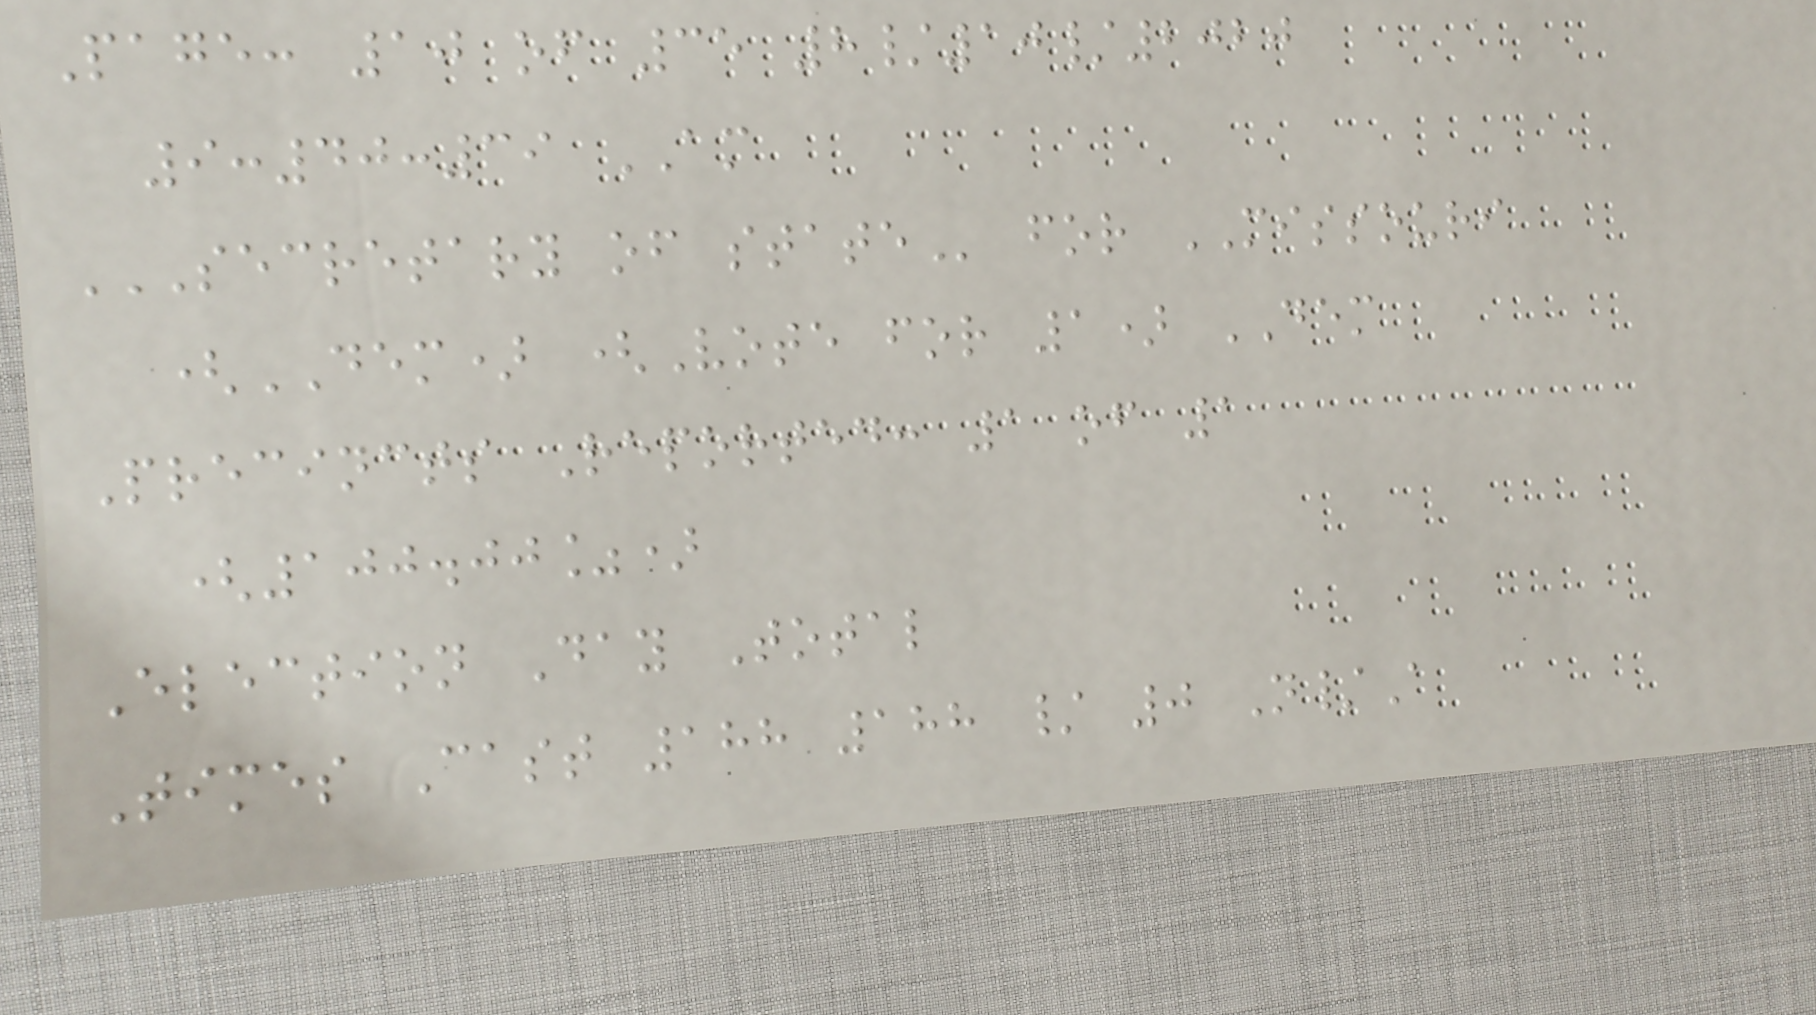Page: 10 of 35 8/10/2020
9:40:39 AM
SECRETARY OF STATE for MISSOURI
(DEM) (Vote for 1) DEM
Precincts Reported: 1 of 1
(100.00%)
Election Day Total
Times Cast 188 188 / 0 N/A
